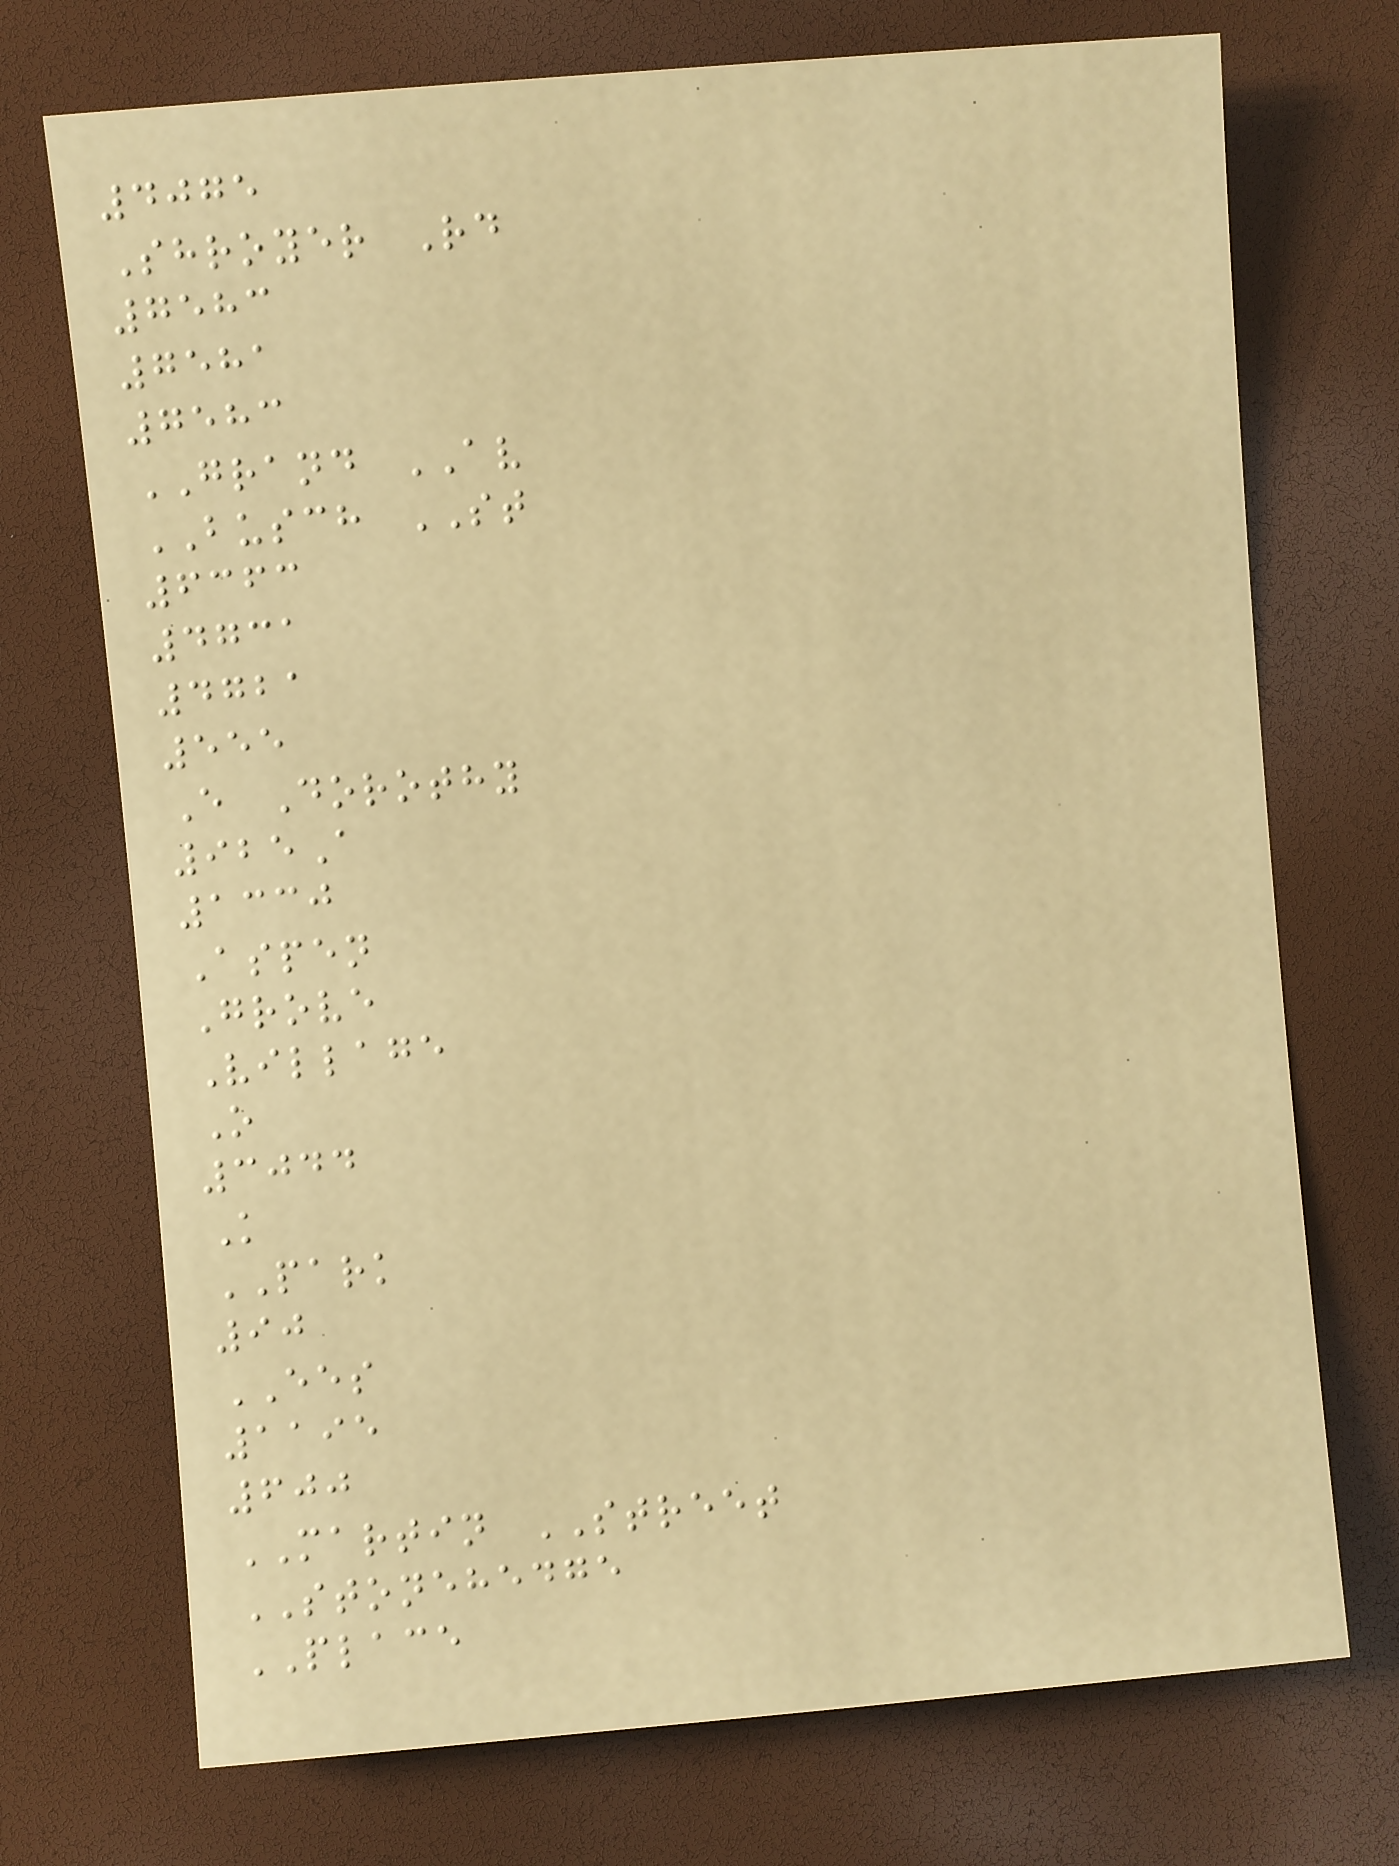4075
Shroyer Rd
7583
7581
7583
GRAND AV
BUSCH ST
6363
4731
4721
555
E Dorothy
925A
1330
Aspen
Grove
Village
O
3044
K
PARK
90
EES
1195
600
MARTIN STREET
STONEHEDGE
PLACE
